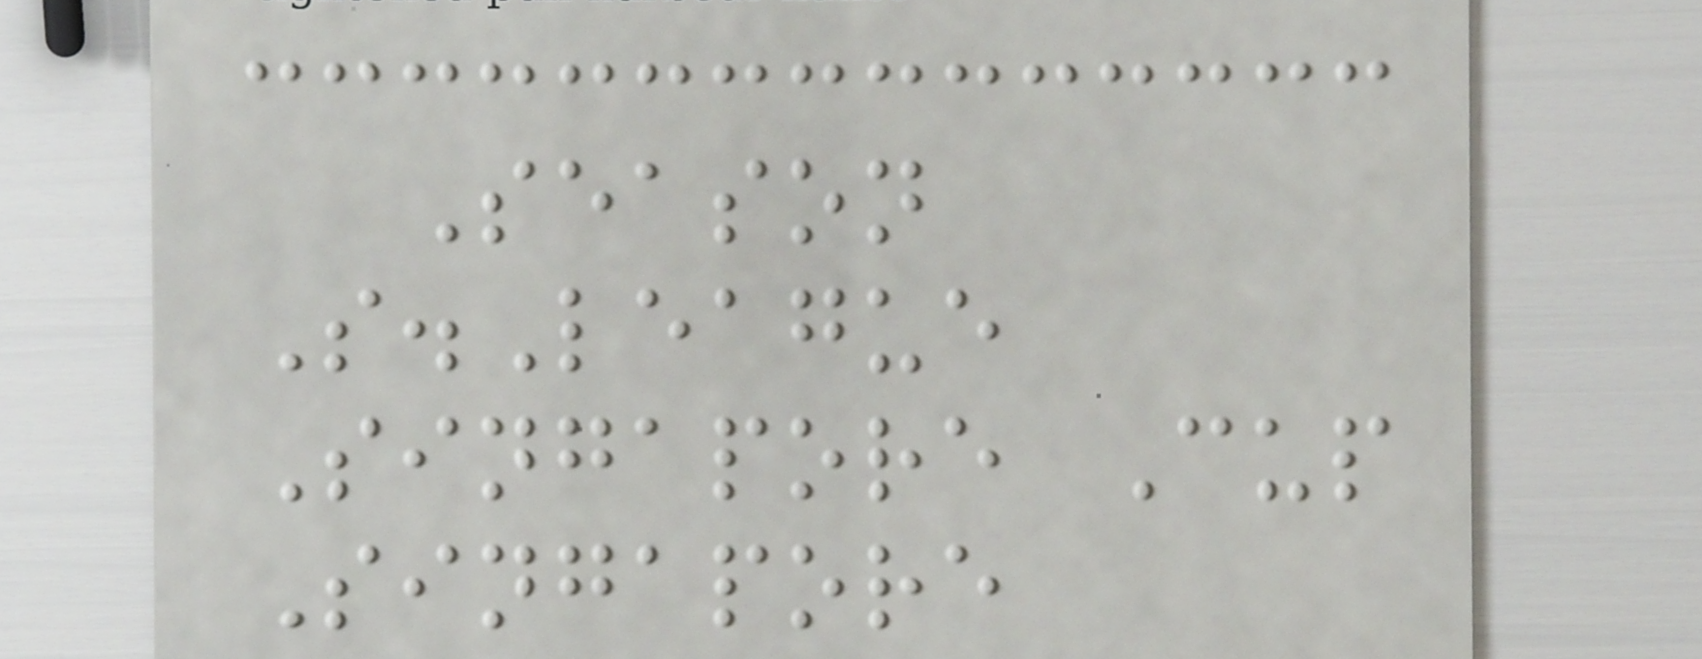Season
S.League
Singapore Cup
Singapore
